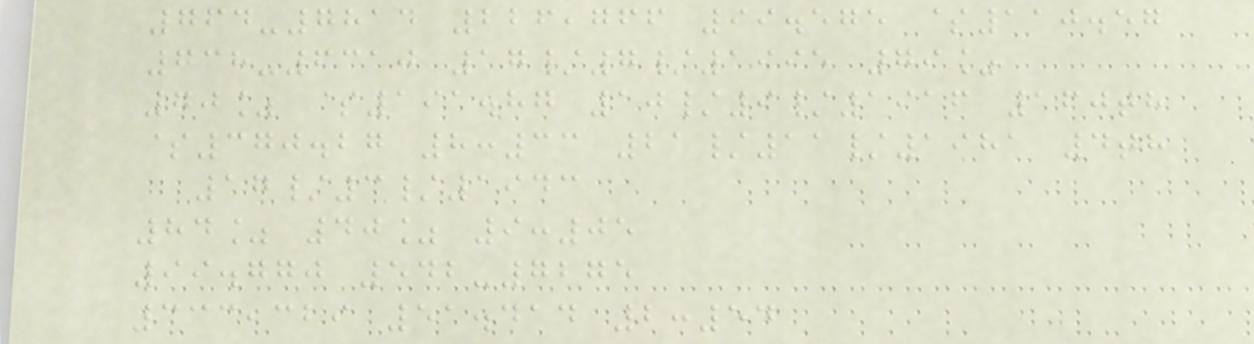764-7814 226,766 99.575 $110.57
738-6310 17/7/1995 79%
70% $191.87 10/9/1916 160th
$370.27 8:33 21/11/1981 4th
17/3/1943
84% 40% 9:05
99.770 542-7275
333,329 51.414 2:54
